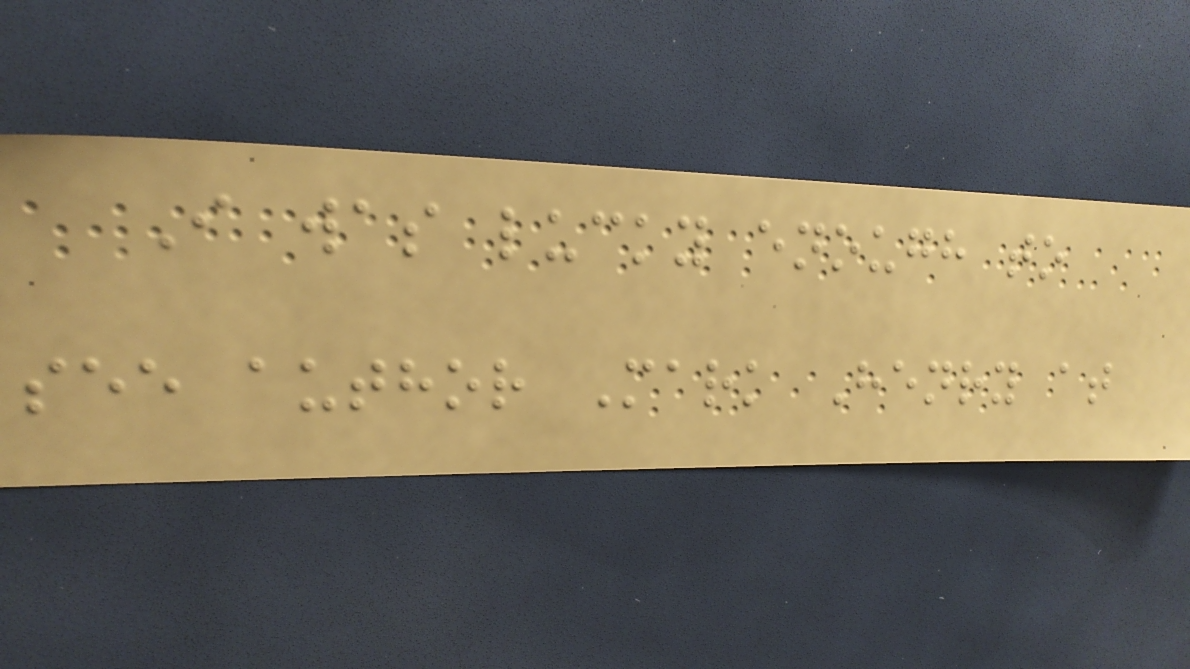I was lucky enough to
see author Mark Henry at
